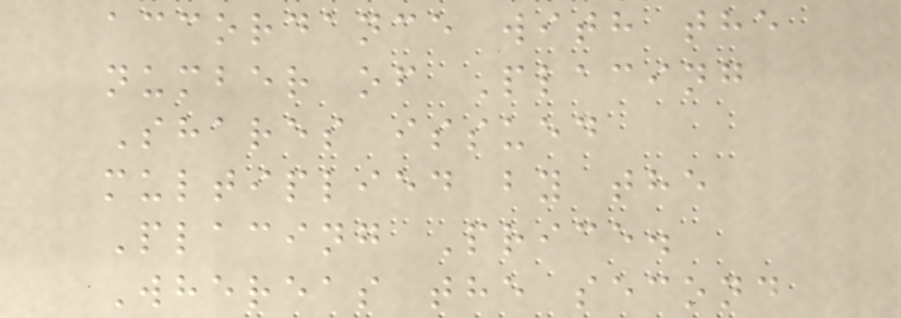accordance with the
number of Placing
Shares issued
multiplied by the
Placing Price.
Whereas the second
